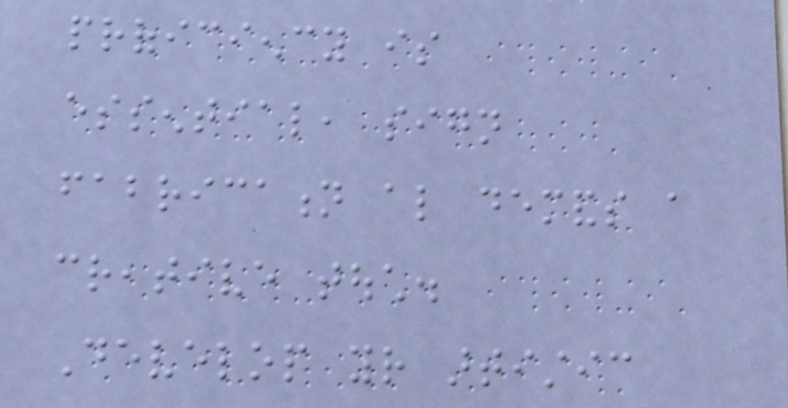proficiency is
essential, sign
fabrication also demands a
creative touch.
Develop your artistic
